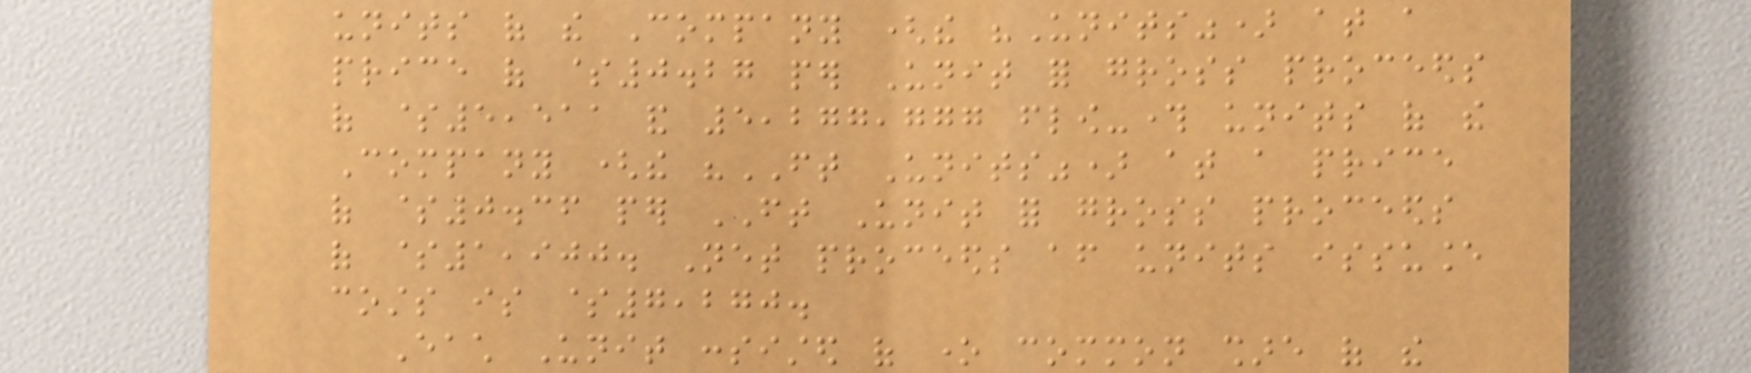units of the Company (the "Units") at a
price of $0.27 per Unit for gross proceeds
of $5,511 and 5,277,777 flow-through units of the
Company (the "FT Units") at a price
of $0.36 per FT Unit for gross proceeds
of $1,900. Net proceeds after units issuance
costs is $7,270.
Each Unit consisted of one common share of the
